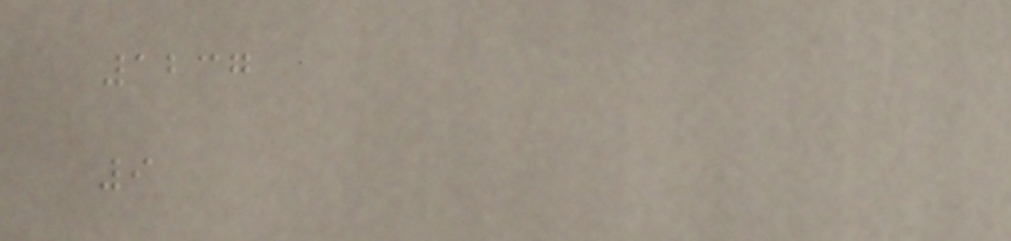1237
9
